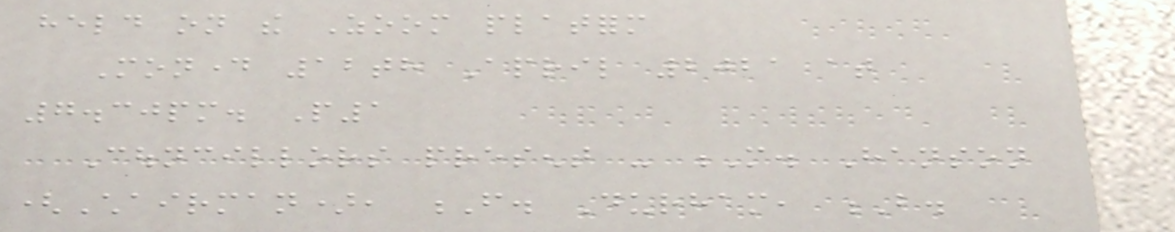held on the Zoom platform
Monday 12th April 2021 at
7.30pm. P1
Councillors present - M. Hanson
(Chairman), F. Durham, B.
